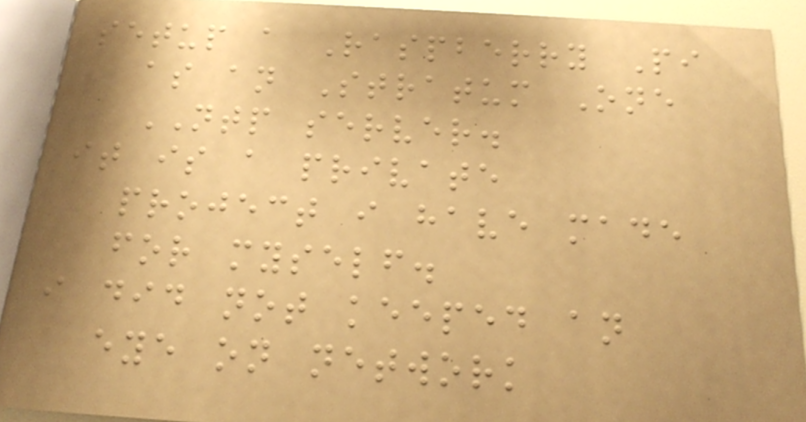setup a Raspberry Pi
as an Stratum One
NTP server.
it is a private
project i have made
for myself.
i did not keeped an
eye on network
